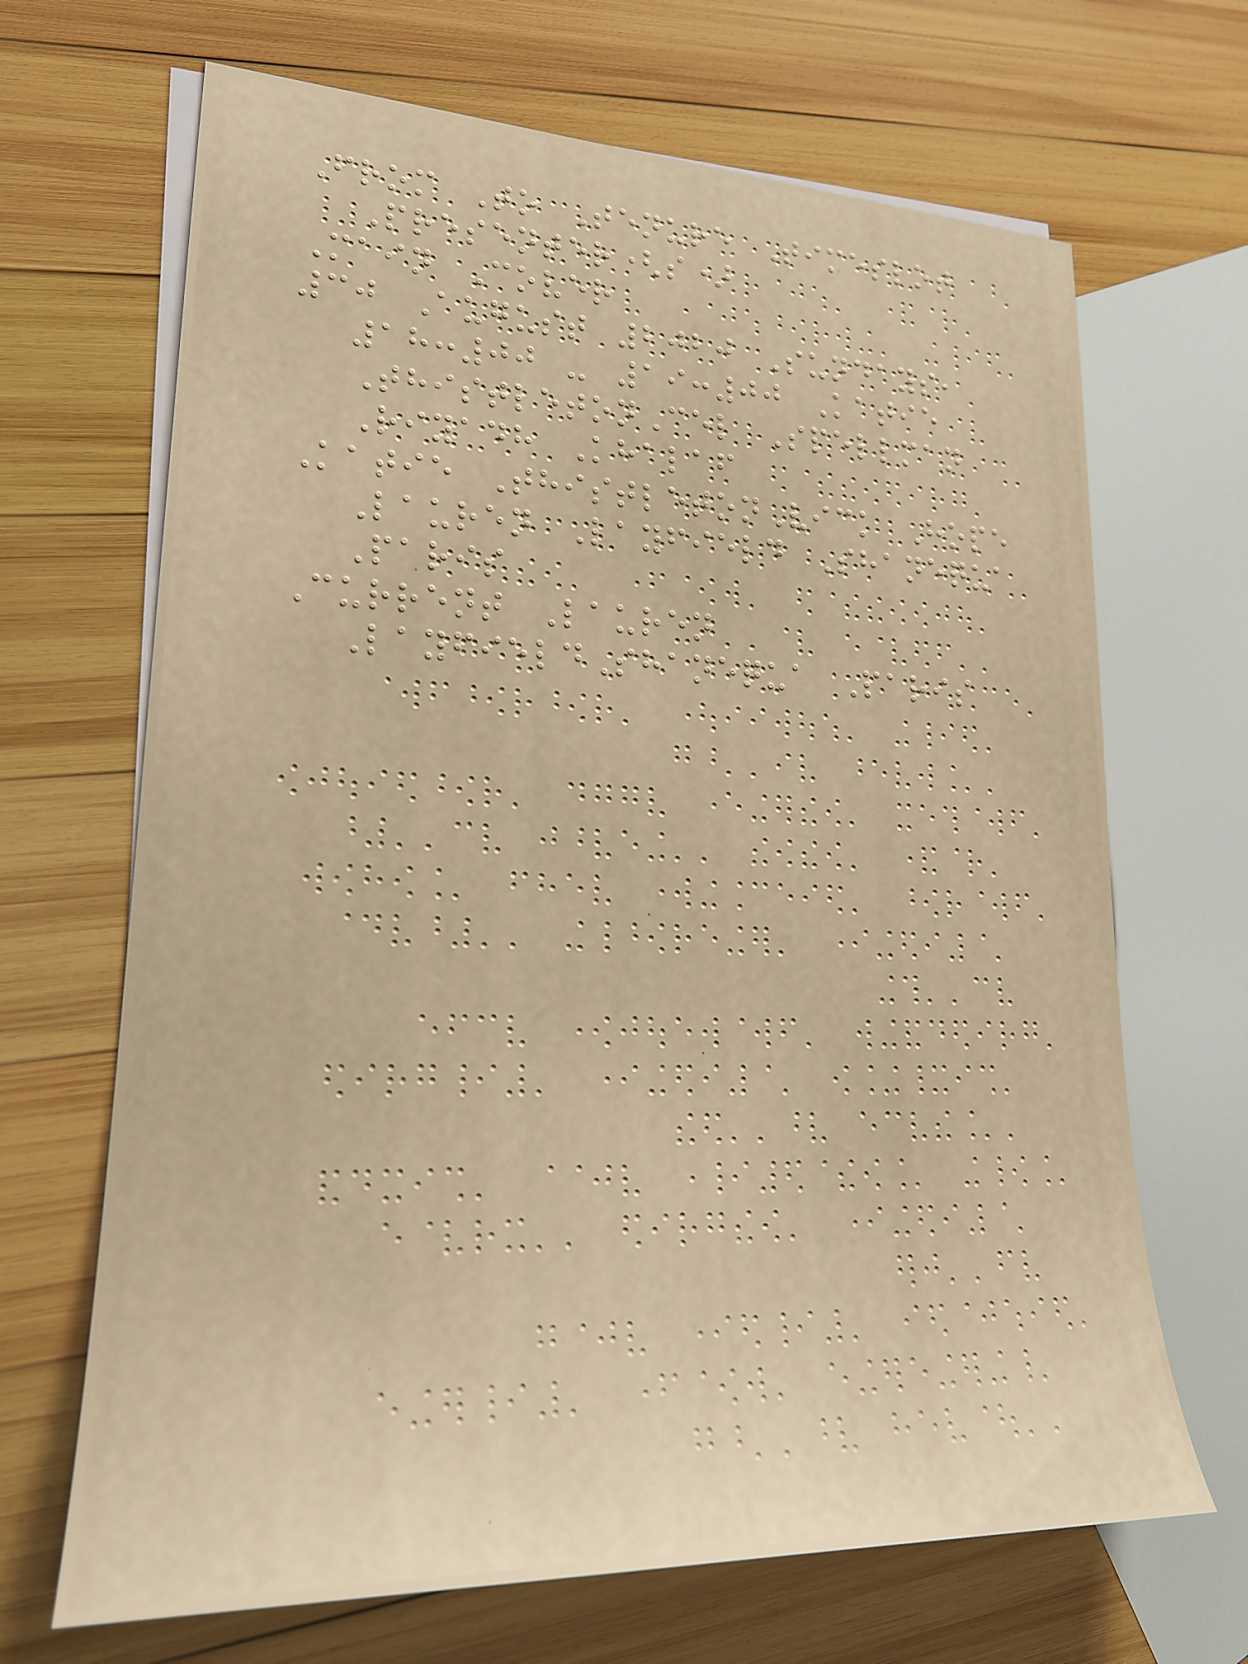From To Tenure Timeslot
Presenter(s)
Main Cover
30 August 2020 Sundays,
18:00 - 19:00 Katie
ThistletonCel Spellman
Riyadh Khalaf
Katie ThistletonVick Hope
Lauren Layfield Shanequa
Paris
Current Lauren
LayfieldShanequa Paris
